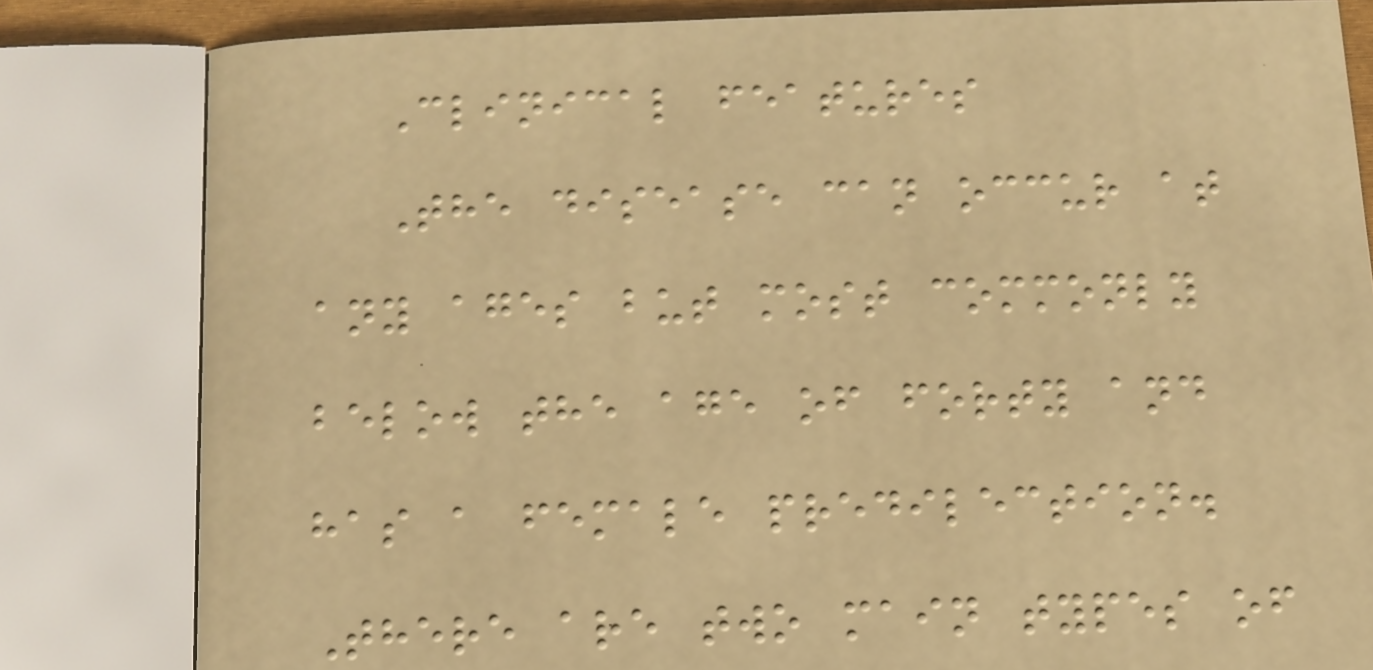Clinical features
The disease can occur at
any ages but most commonly
below the age of forty and
has a female predilection.
There are two main types of
